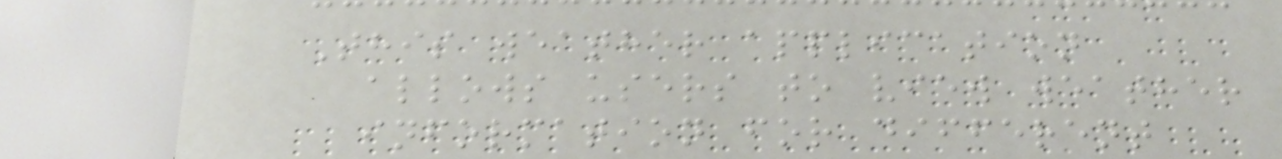This weather application
allows users to view weather
information for different
